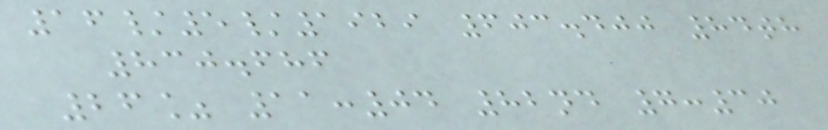16/5/1929 603.400 84th
830.686
26% 11:04 82nd 7:30
